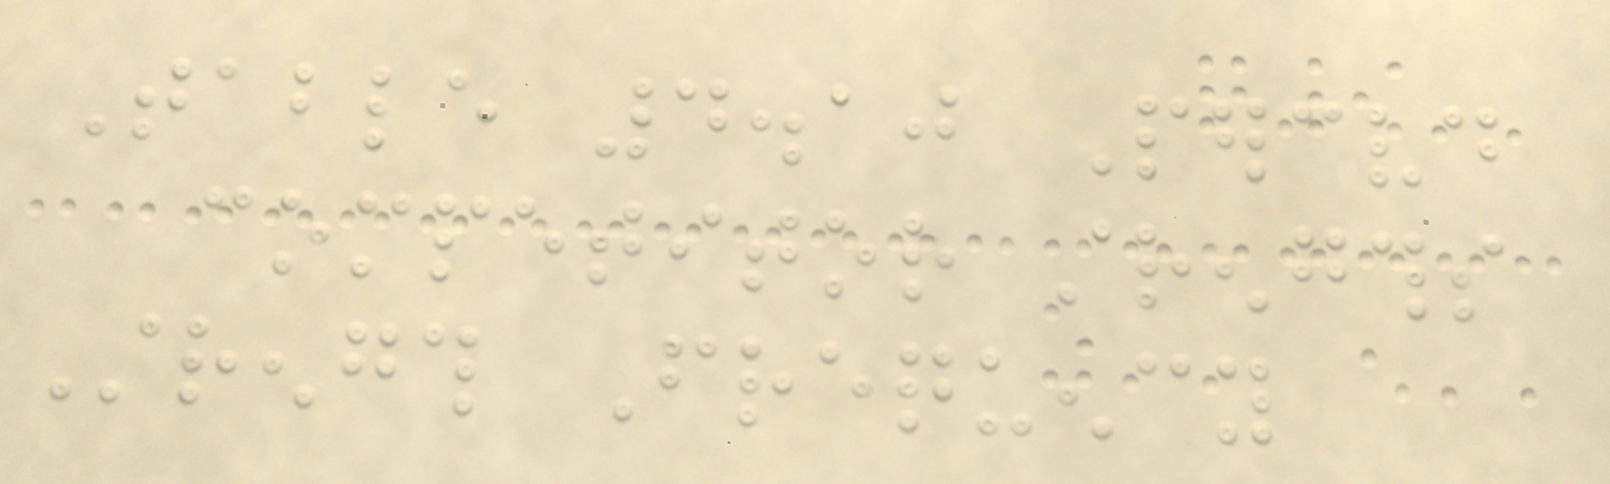Table 4.10 Perceived
competitor strengths
Strength Frequency
